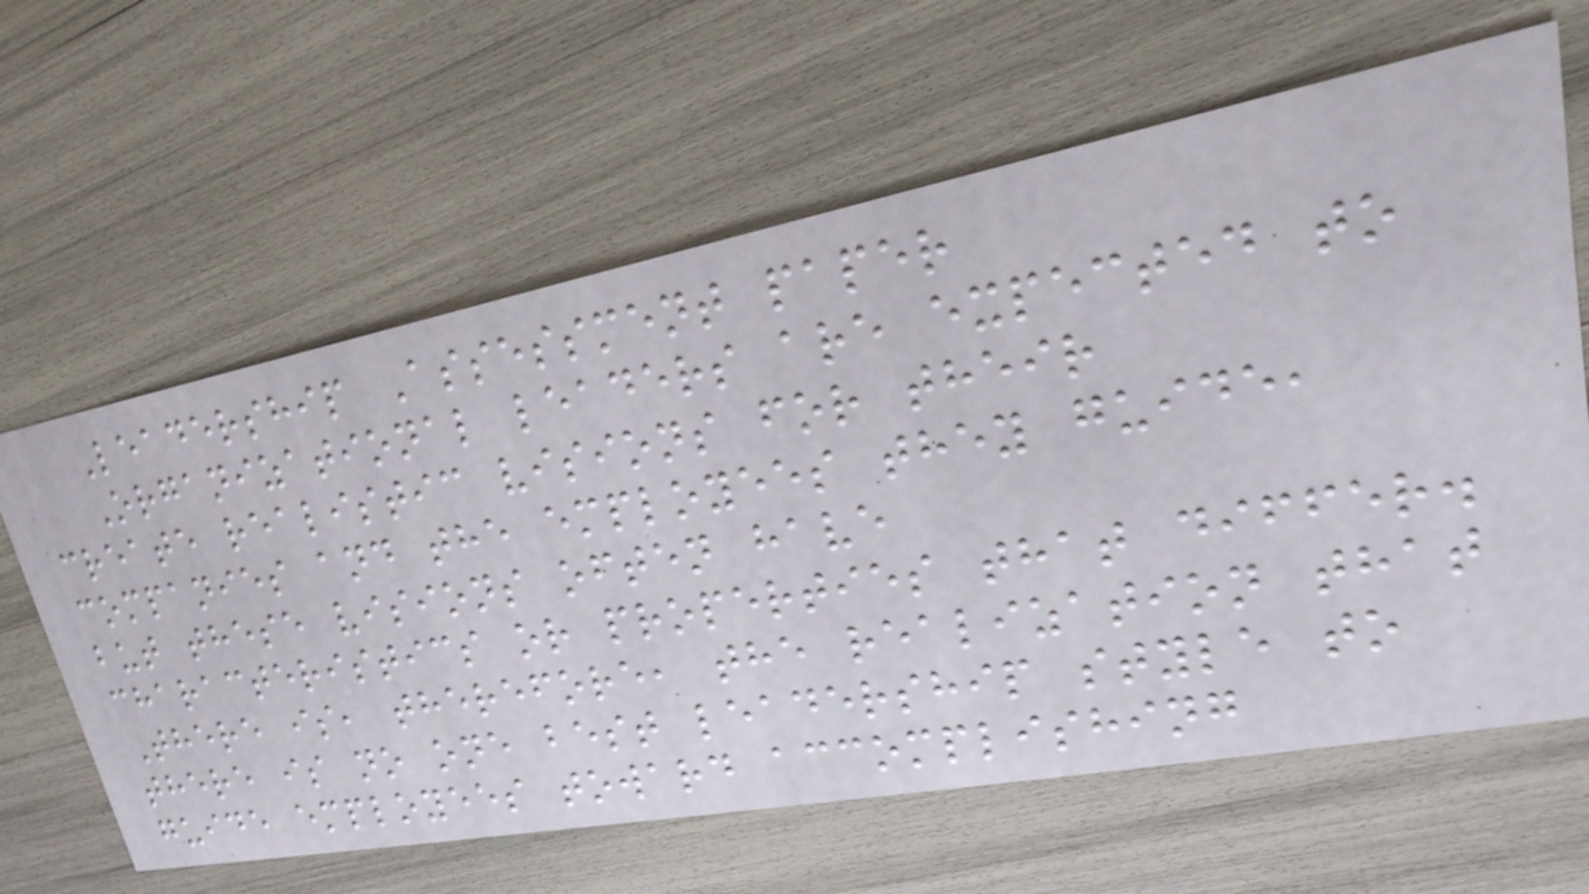Leadership Assessment paper
Organizational leaders are expected to
create realistic visions for their
companies and the employees they guide,
but these visions often have
characteristics or properties that differ.
There is, therefore, the realization that
there is no one best leadership style to
guide employees toward accomplishing
